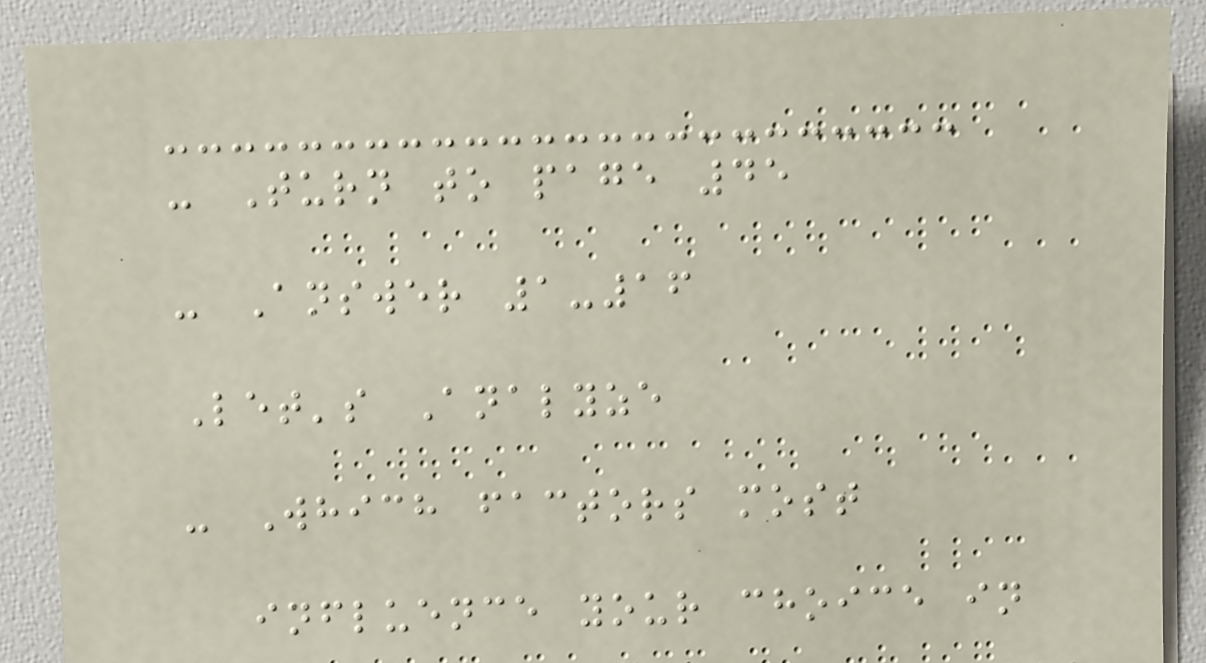- Turn to page 45
- Answer 1-16
Let's Analyze
- Which factors most
influence your choice in
